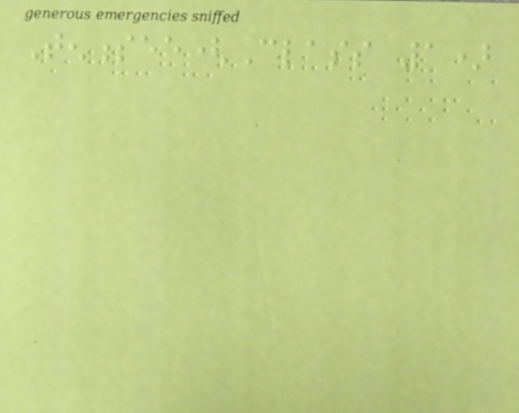Tennessee(Class 1)
